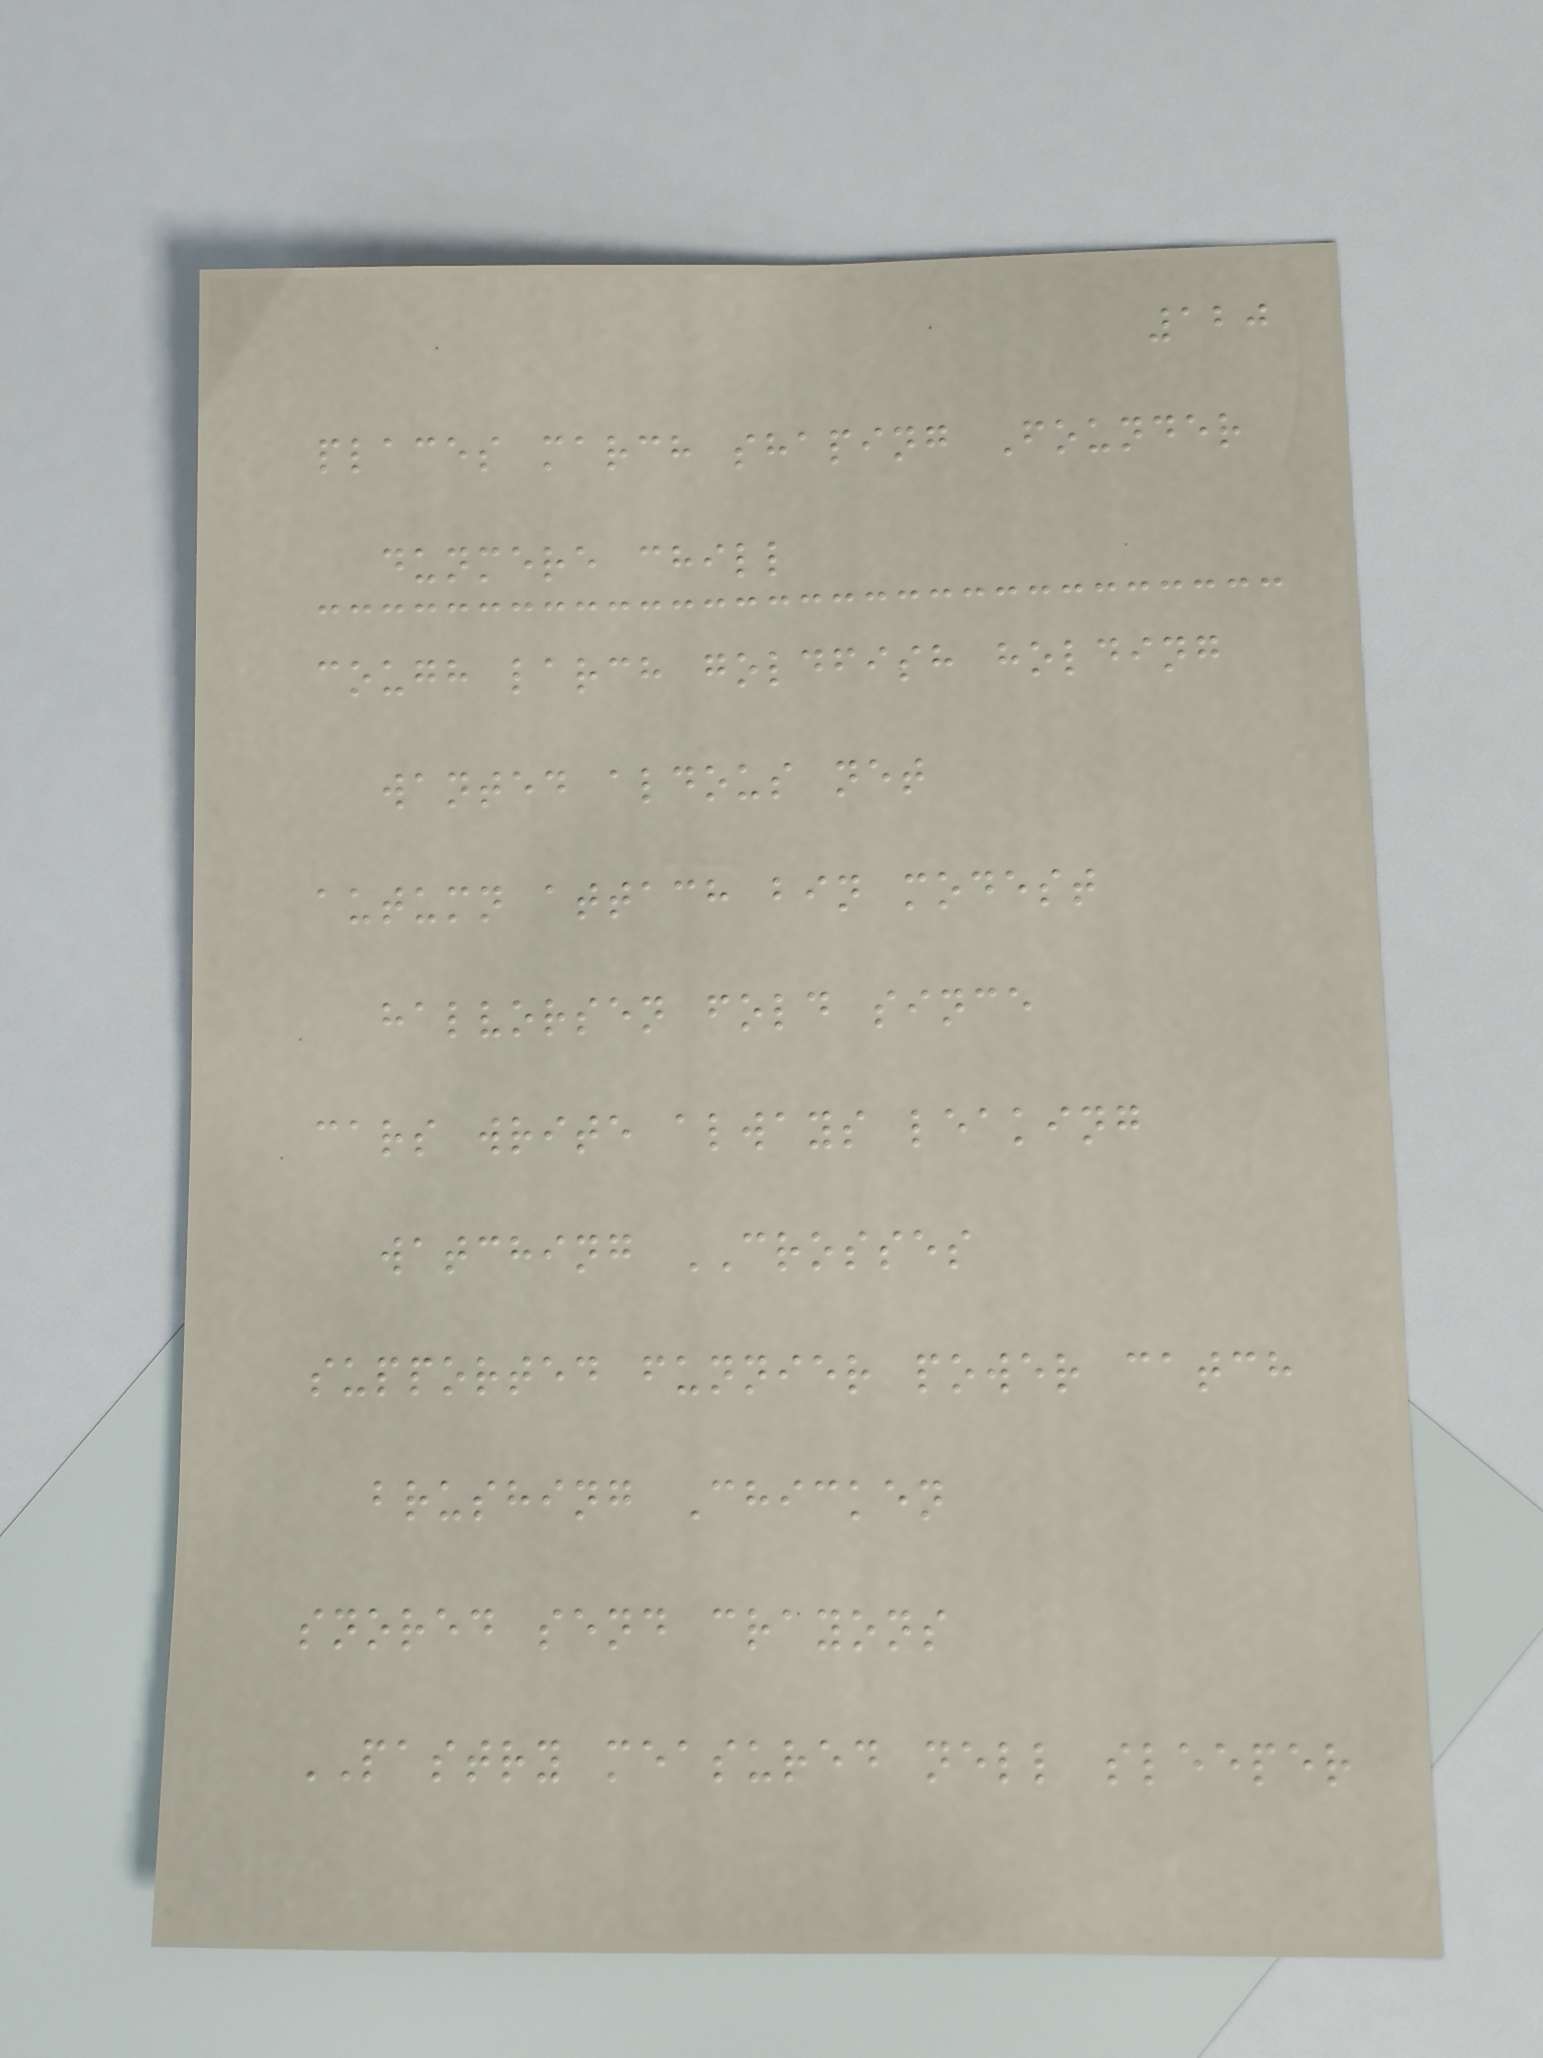120
places march shaping Founder
dunmere chill
cough larch goldfish holding
wanted aldous net
autumn attach bin modest
halvorsen fold since
cars write always leaking
watching CROSSES
supported funnier power catch
brushing Chicken
snored send crayons
PASTRY measured nell sleeper
